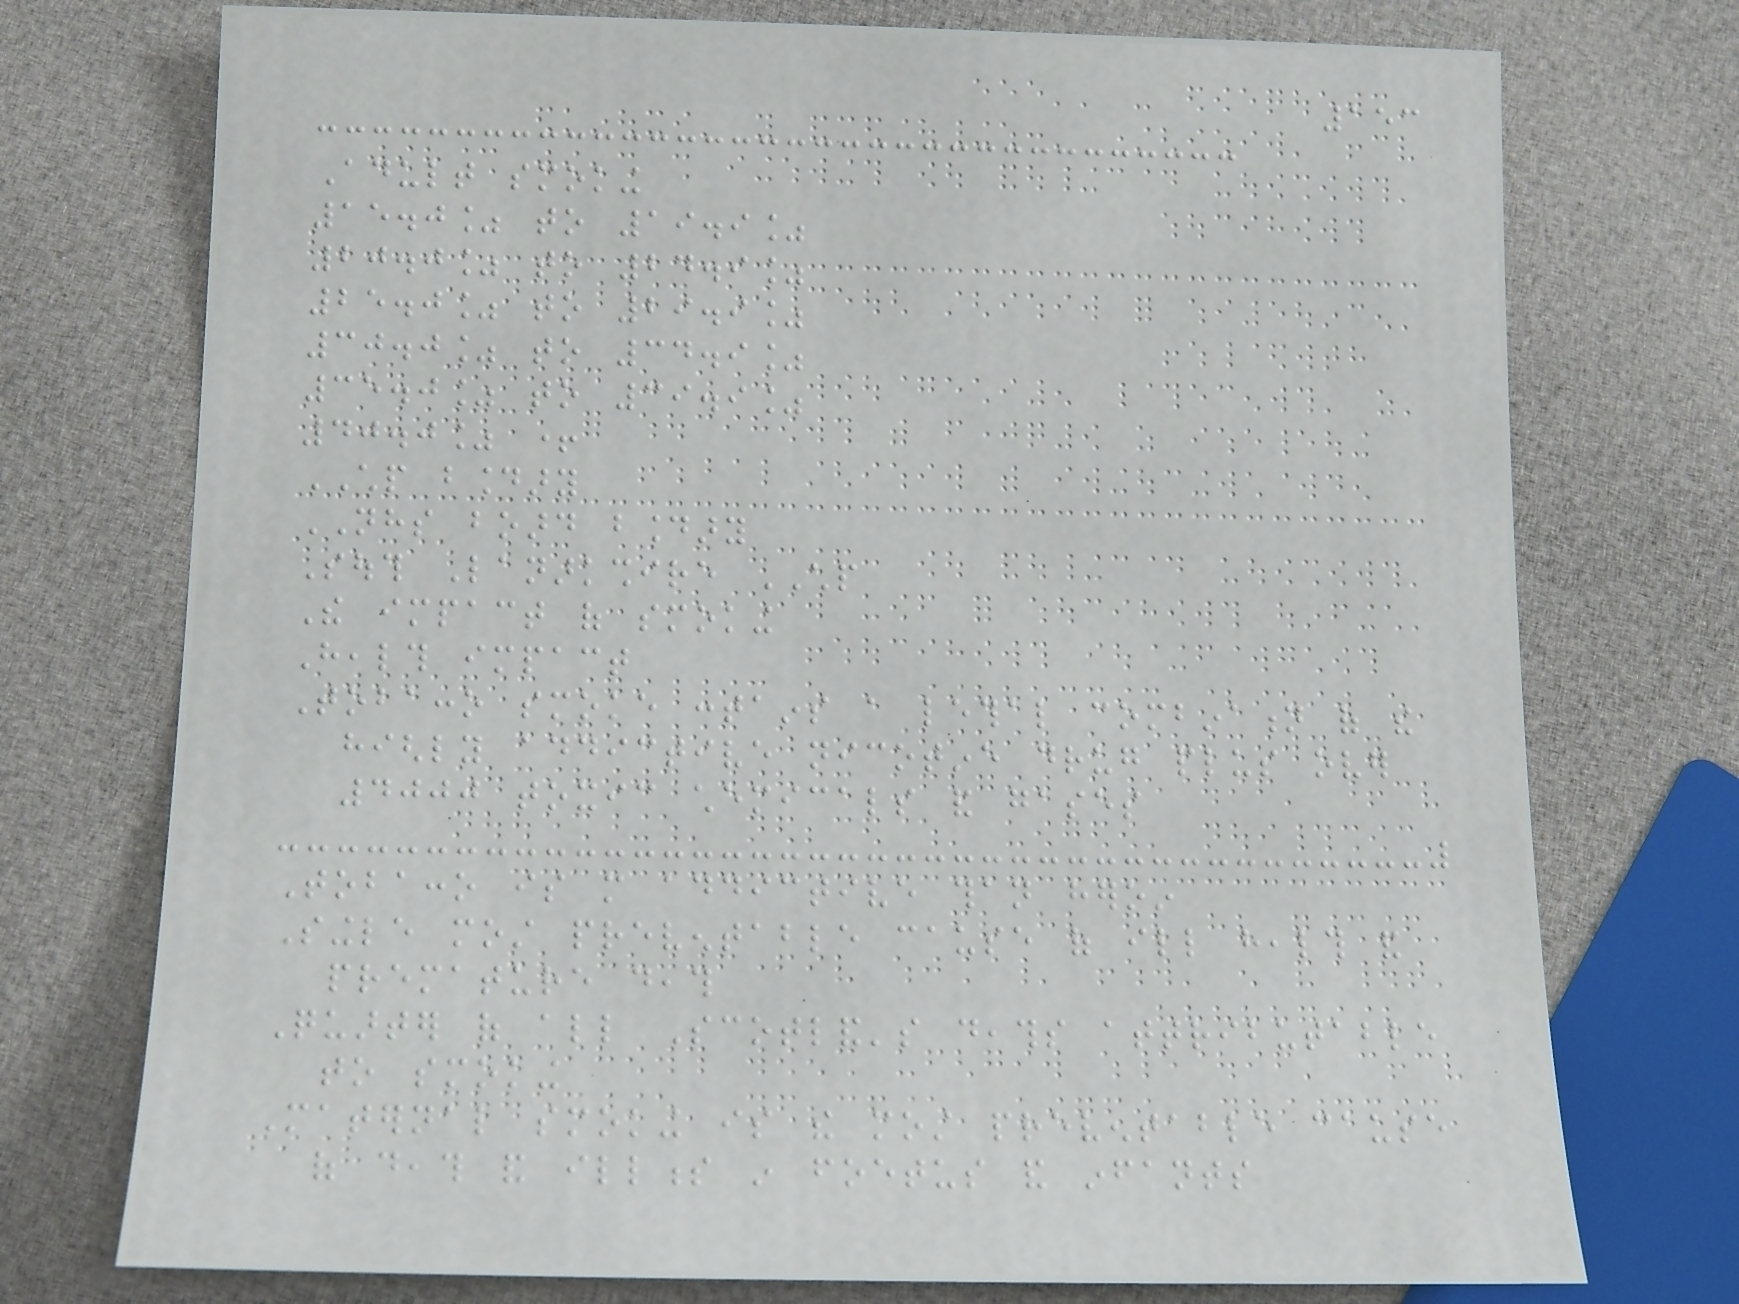153
Adult smoking
15.0% to 19.9%
20.0% to 24.9%
25.0% to 29.9%
30.0% to 34.9%
35.0% to 39.9%
40.0% +
CHP boundary
NHS board boundary
South Lanarkshire CHP
The impact of smoking
Health impact
Tobacco smoke contains a lethal combination of the
highly addictive nicotine drug plus over
4000 toxic chemicals and gases
Tobacco is more addictive than heroin
Single most preventable cause of ill health and
premature death
Quarter of all Scotland's deaths attributable
to smoking
Maternal smoking is the most preventable cause
of death and illness in foetus and infants
